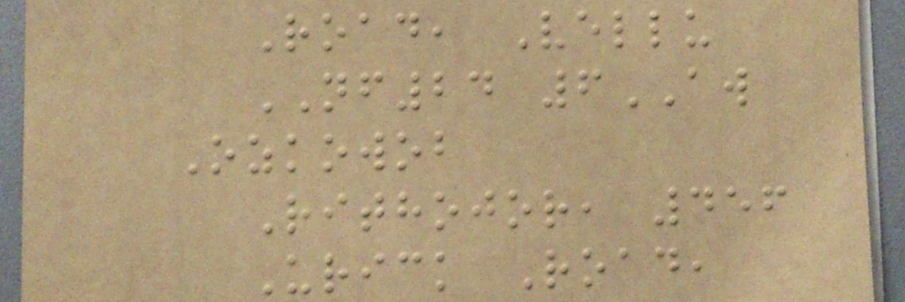Road, Vellu
NF24 6AW
Ozkowob
Rithojor, 456
Urick Road,
